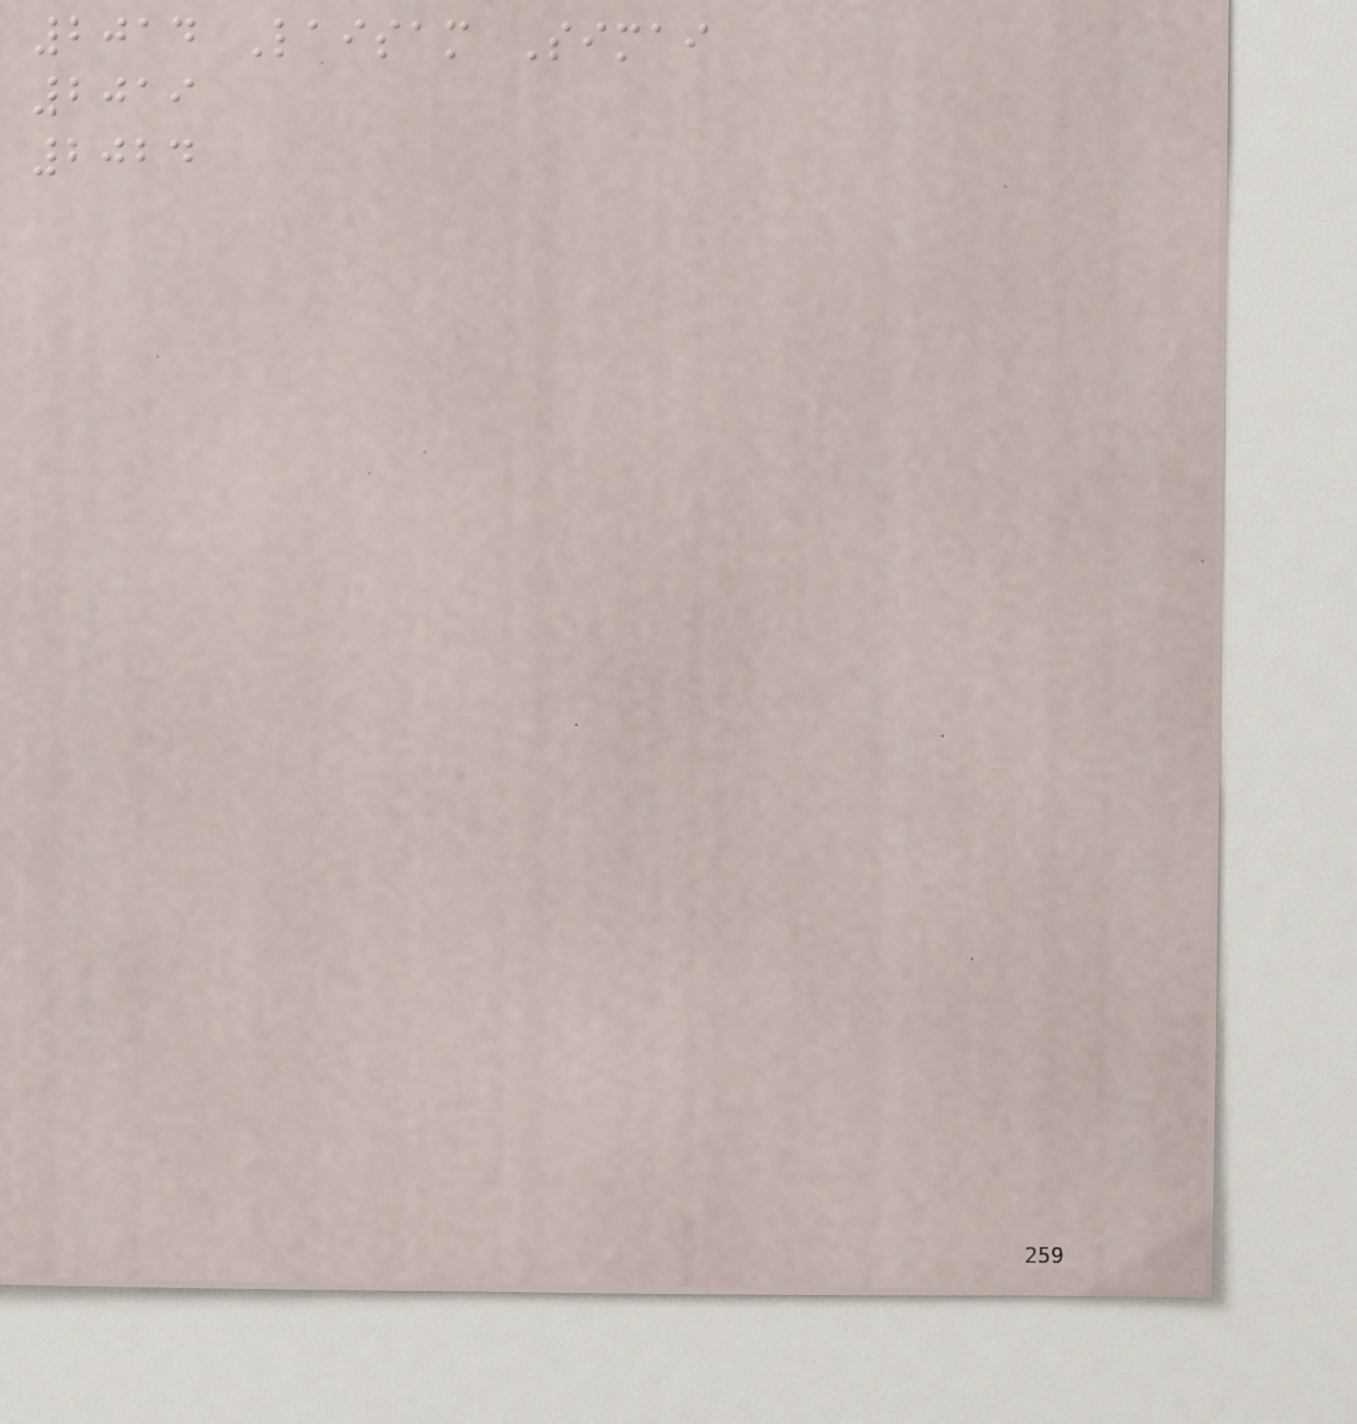2014 Laisam Simai
2019
2024
